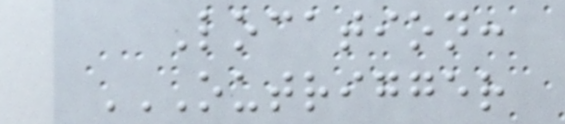Location:
OUTRIGGER
